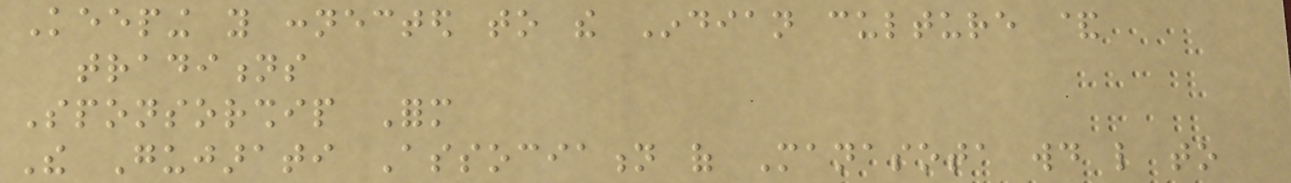Keeping you connected to the Indian culture &
traditions
Sponsorship Form
The Gujarati Association of Manasota would like to
